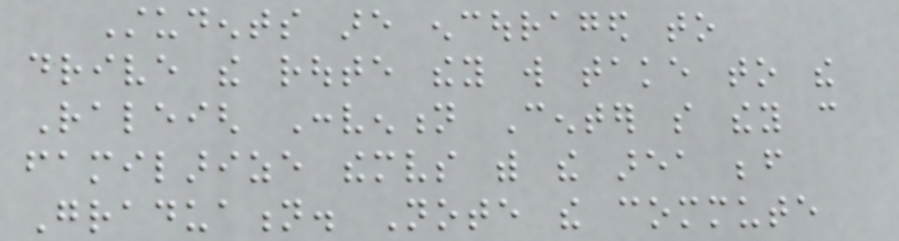Students are encouraged to
drive the route they will take to the
Raleigh Convention Center so they can
familarize themselves with the area before
Graduation. Note the commute
